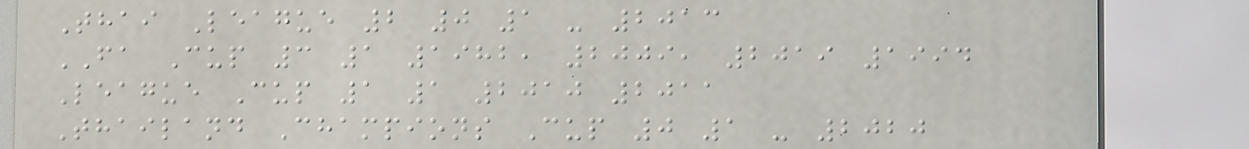Thai League 2 0 1 - 2013
FA Cup 3 1 1982, 2009, 2019 1994
League Cup 1 1 2010 2011
Thailand Champions Cup 0 1 - 2020
